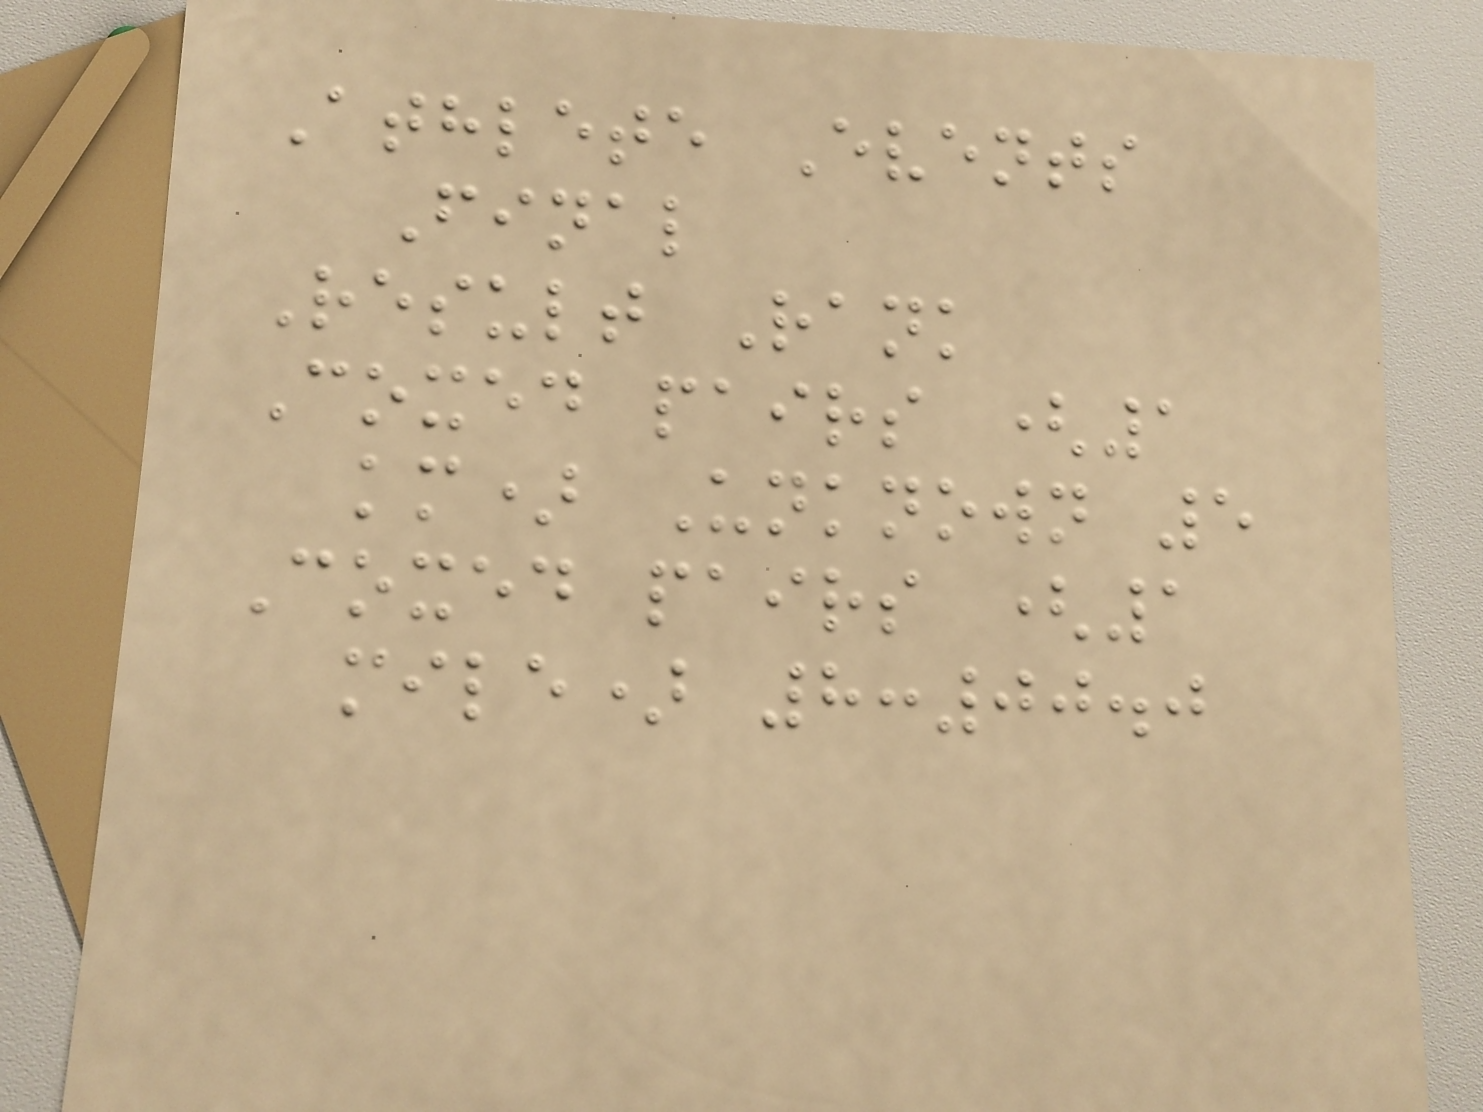Athlete Events
Final
Result Rank
Coxed pairs (1
km) Unknown 5
Coxed pairs (1
mile) 8:00.0
